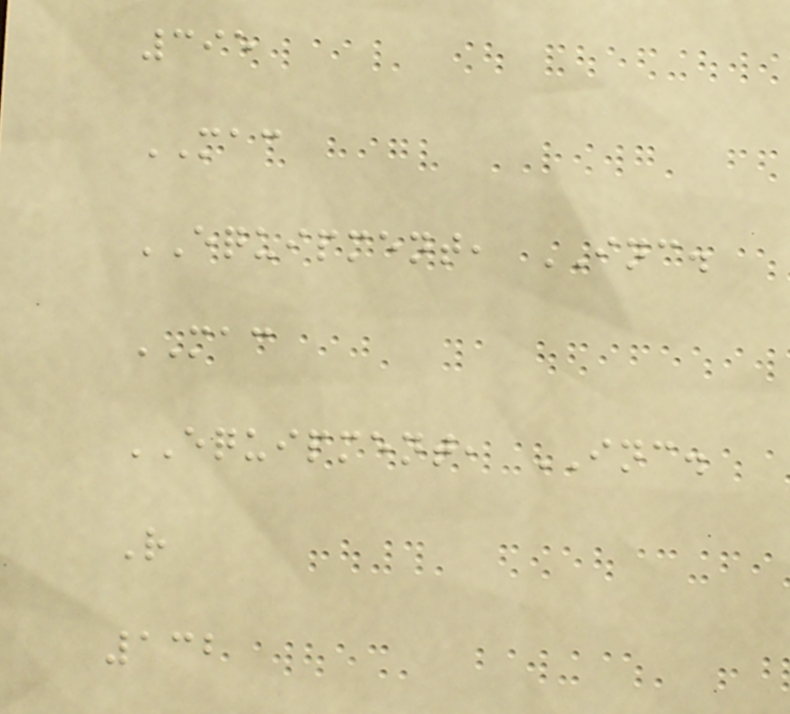395
MAC
EQUIPMENT, INC.
MAC
EQUIPMENT, INC.
R
132
